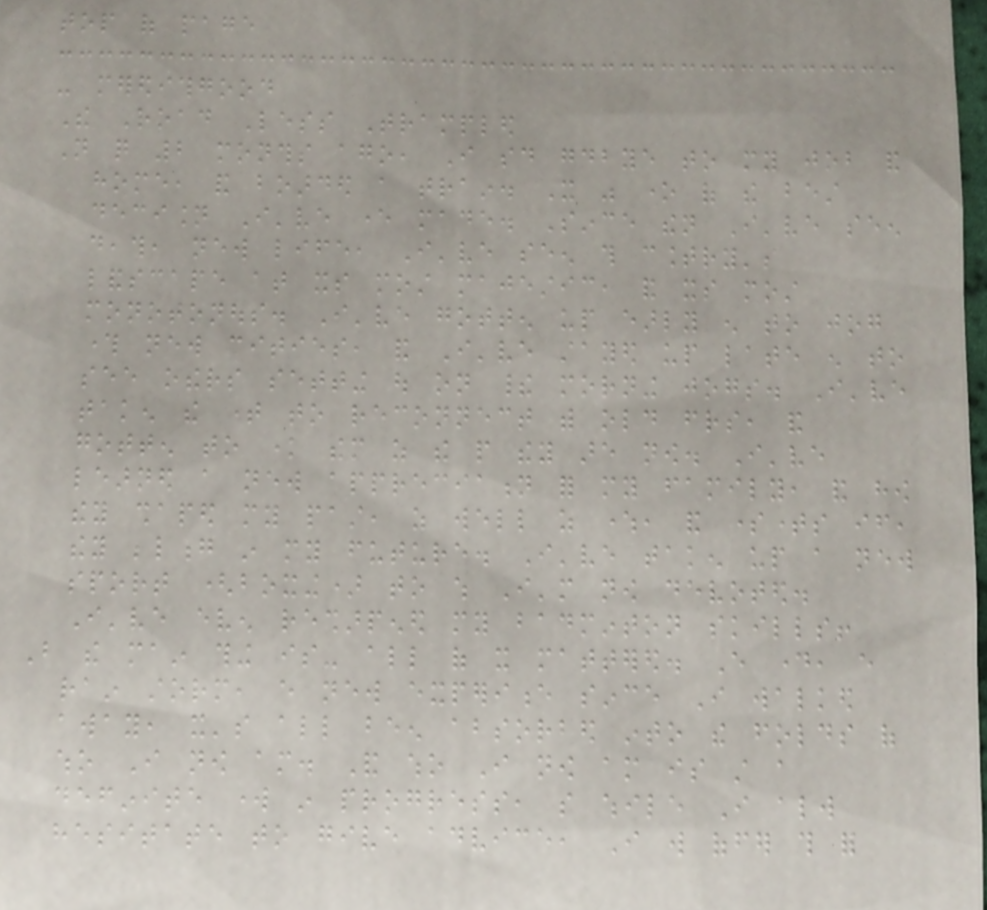top of page
- meredithgood
The Road Less Trampled
Not quite 2 months ago, I said goodbye to my job and
home, and boarded a train. It was one of the best
decision I've ever made. Since then I've seen
death, new life, I've seen this country's
landscape at its most majestic, and its most
monotonous. I've gotten up early enough to jog
through new cities, and I've stayed up late enough to
see others setting out on their morning jogs. I've
taken the time to reconnect with old friends, and
gotten to know them as the people they are now. I've
learned a new appreciation for my family, and how
they shaped my past, as well as where, and sometimes if,
they belong in my future. I've taken up a new
sport (boxing) to which I'm now devoted.
I've even resharpened my badminton skills!
But the main thing is- all of it mattered. Every day, every
rain storm, every new experience since I walked
away, it's all been absorbed into the folds of
who I now am. And who I now am is still a
definite work in progress, so while I always
hesitate to give advice, I will offer this for
